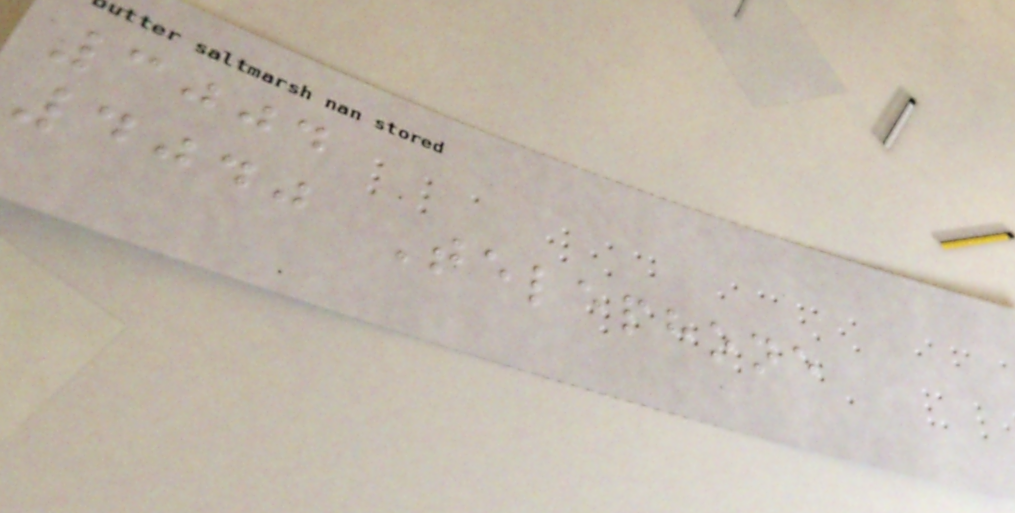3004
4040 Telephone
